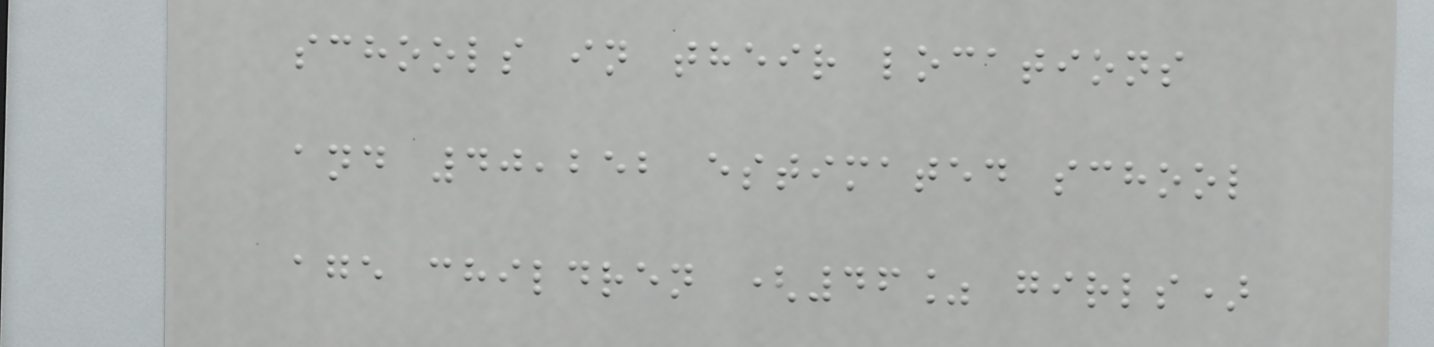schools in their locations
and 40,252 estimated school
age children (46% girls)
